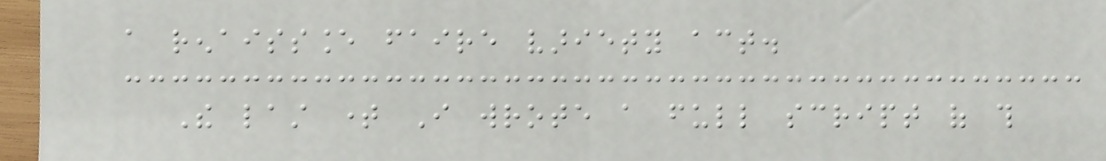a renaissance faire variety act.
The last time I wrote a full script of this
